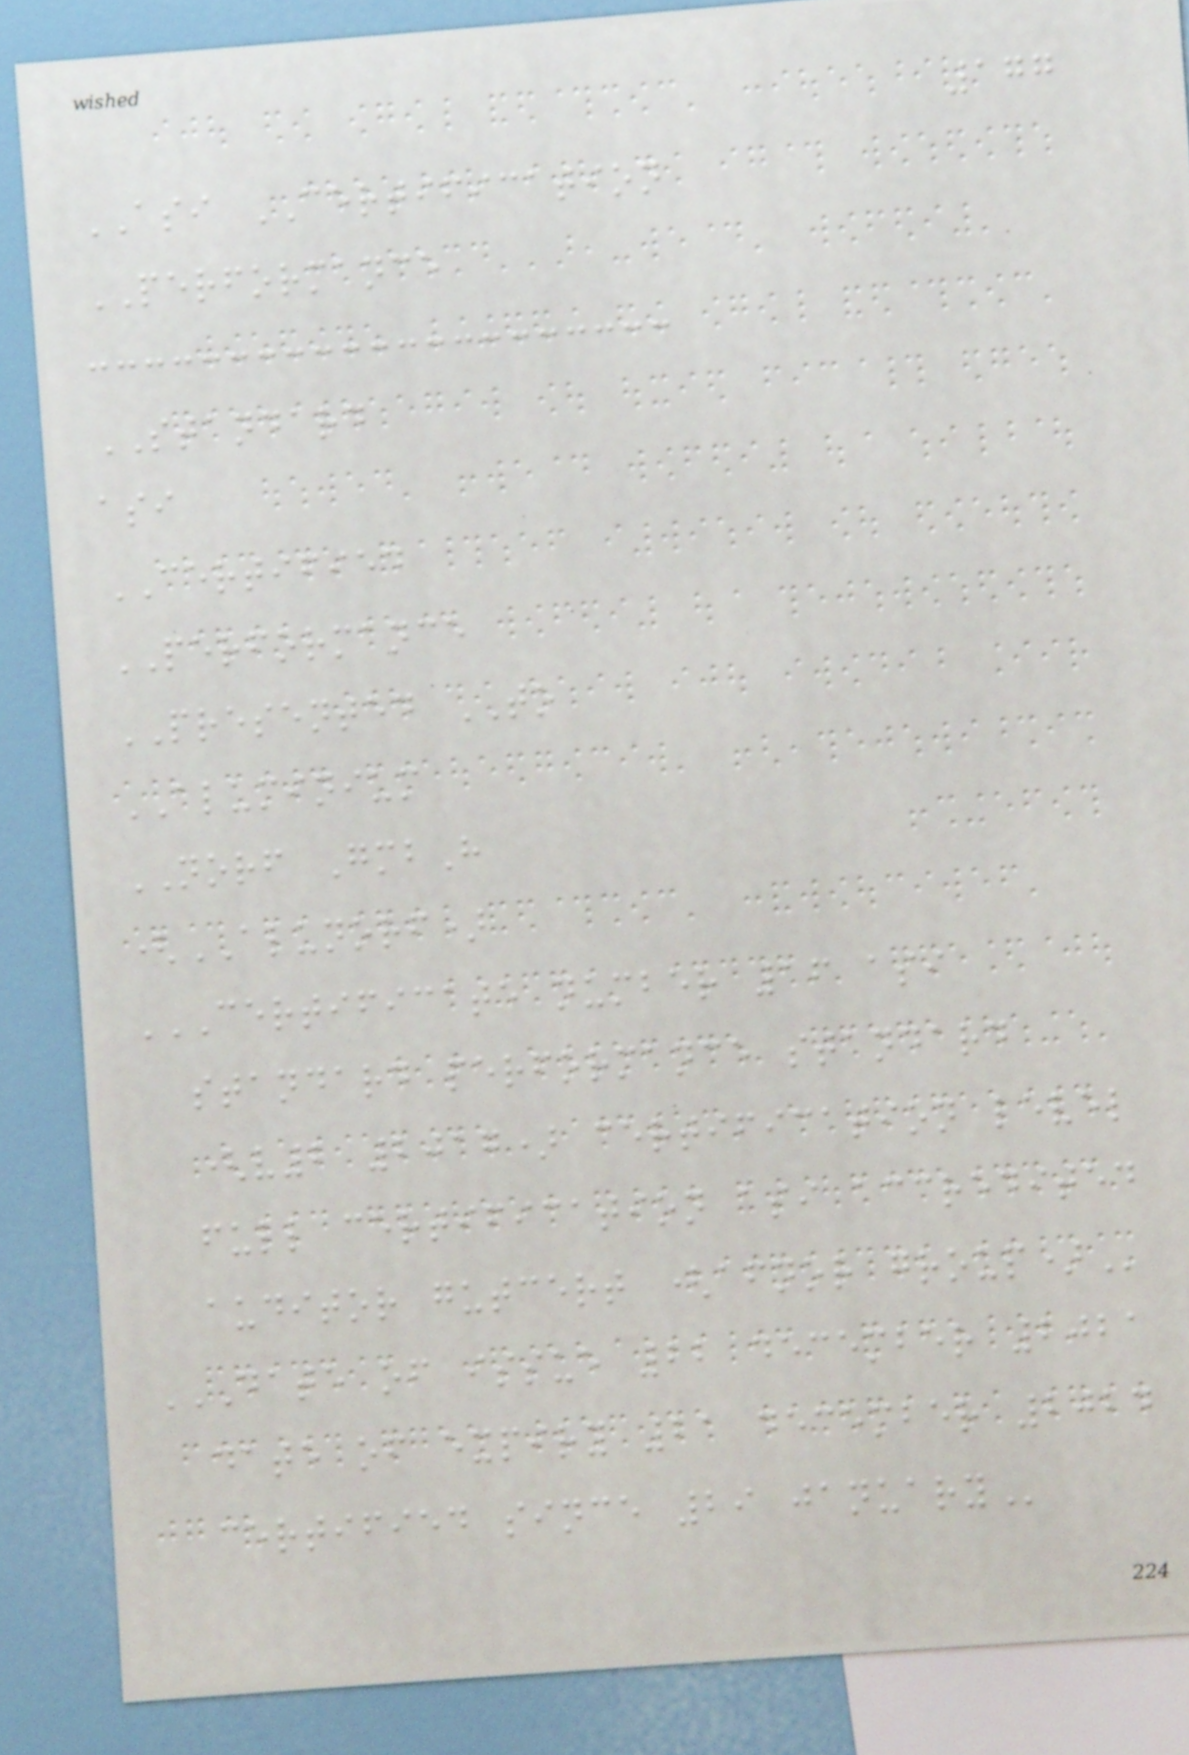177
ASI CERTIFICATION
PERFORMANCE
STANDARD
asi
CERTIFIED
PERFORMANCE
PRESENTED TO
ALUMINIUM
NORF GmbH
(ALUNORF)
CERTIFICATE NUMBER 16 ASI
STANDARD PERFORMANCE STANDARD
(V2 2017) CERTIFICATION LEVEL
FULL CERTIFICATION ASI ACCREDITED
AUDITOR GUTCERT (AFNOR GROUP)
DATE OF ISSUE 22 DECEMBER 2021
DATE OF EXPIRY 21 DECEMBER 2024
CERTIFIED SINCE 29 JANUARY
